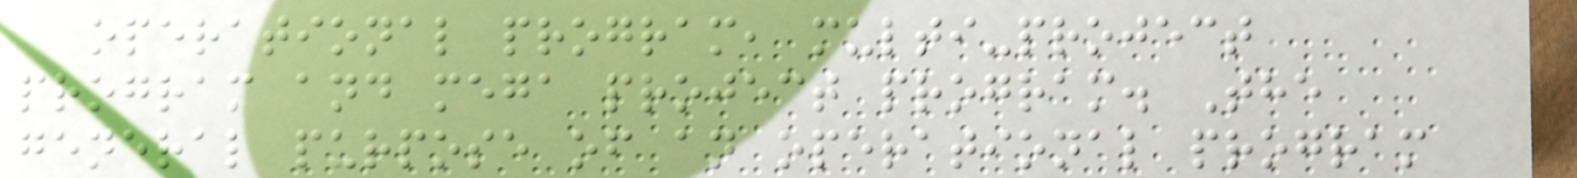operational program, multi-project
program and mega project program. The
general purpose of an operational program
